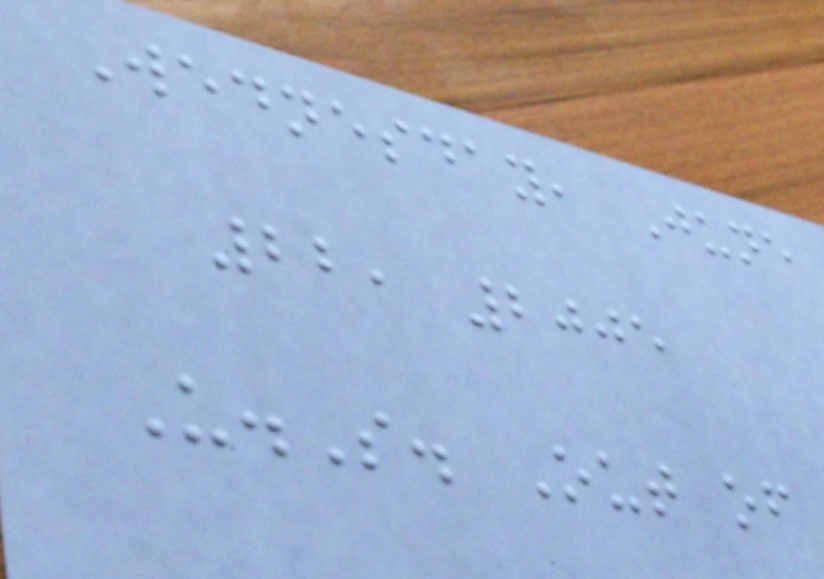Wednesday, June
22, 2005
U.S. Out of
